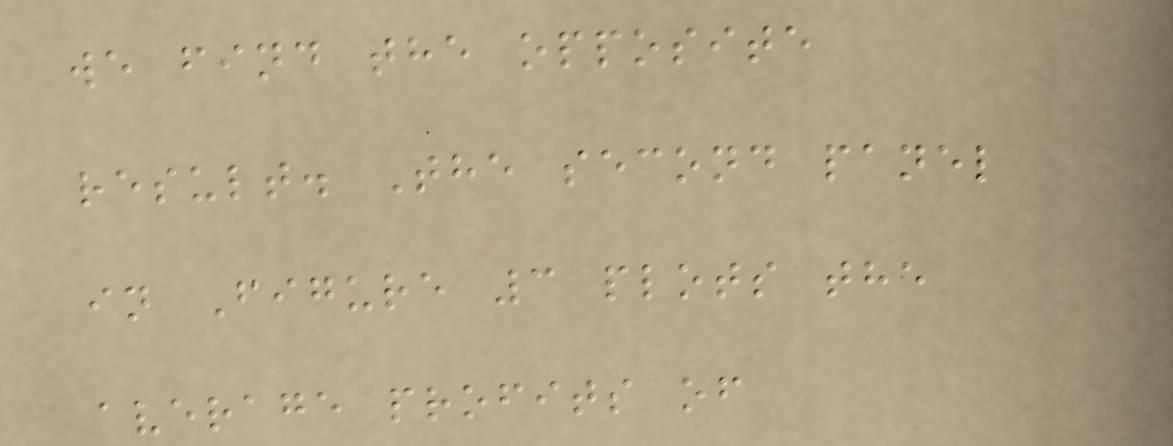we find the opposite
result. The second panel
in Figure 3 plots the
average profits of
